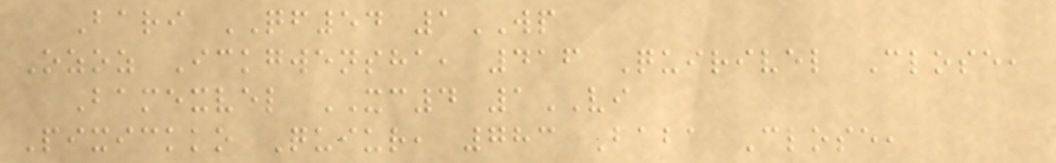Bari QF54 1WP
Ozoz Ickgwensha, 416 Quirivel Close,
Bamexvel XC4 1VI
Pixickko Quiur, 783 Baba Close,
